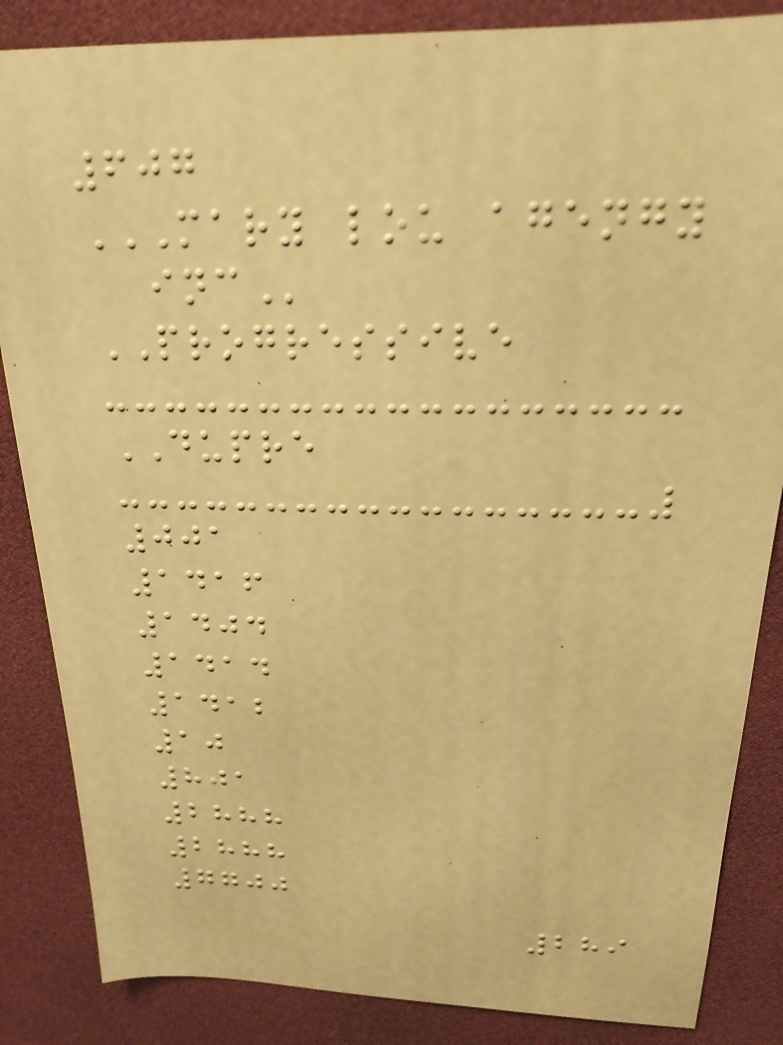607
MARY LOU AGENGY
INC
PROGRESSIVE
DUPRE
001
1416
1404
1414
1412
10
801
2888
2888
7700
289
